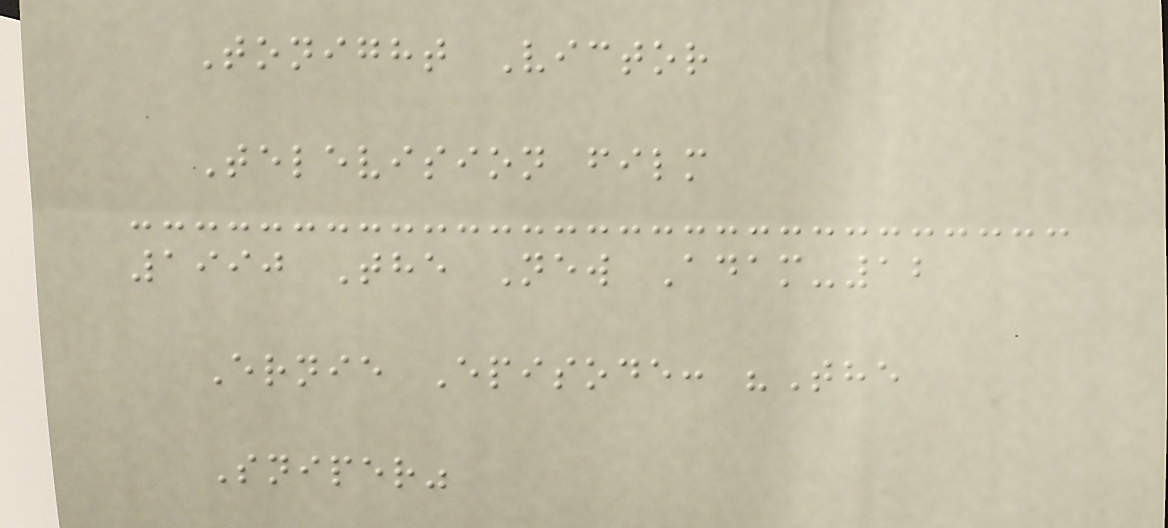Tonight Victor
Television film
1990 The New Adam-12
Ernie Episode: "The
Sniper"
